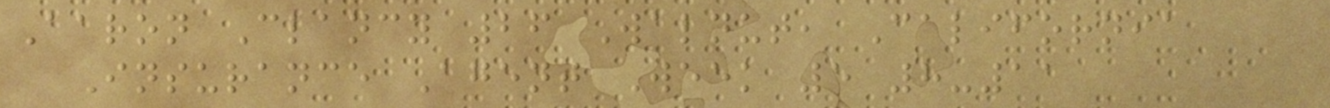Aaron Clancy 26 Walnut, California
Insurance Agent Week 5 8-11
